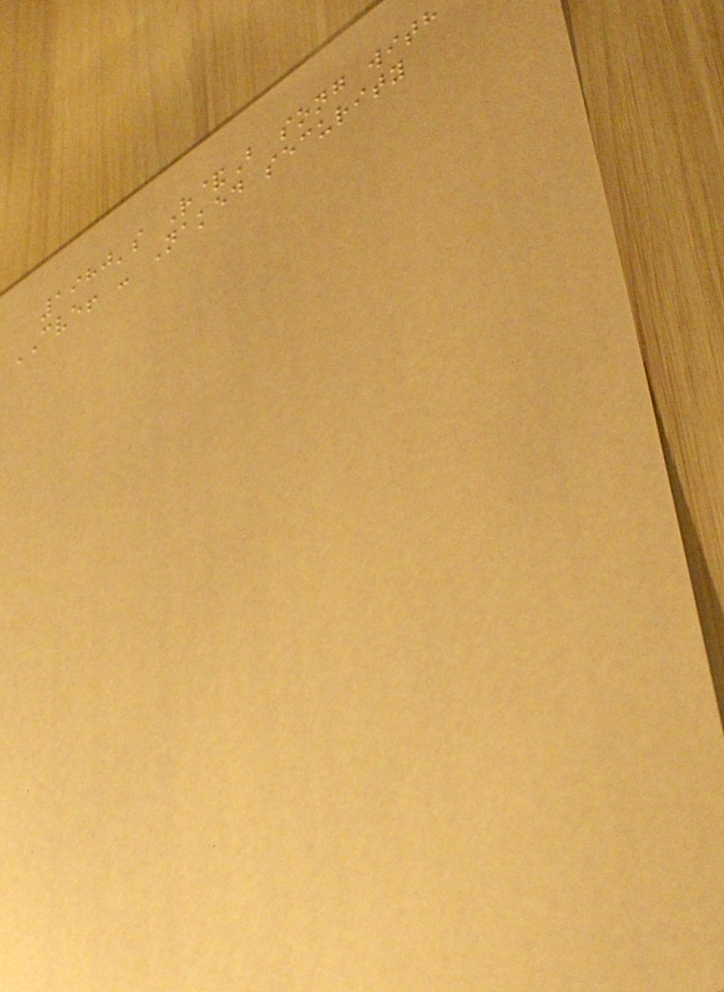1980's R&B song with
CVE! - Naked security
